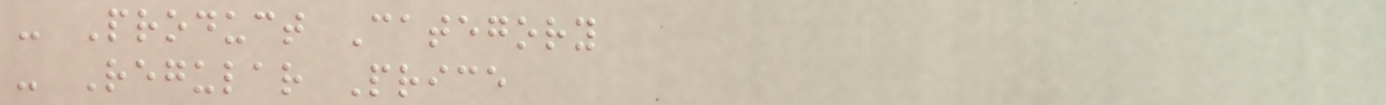- Product Category
- Regular Price
